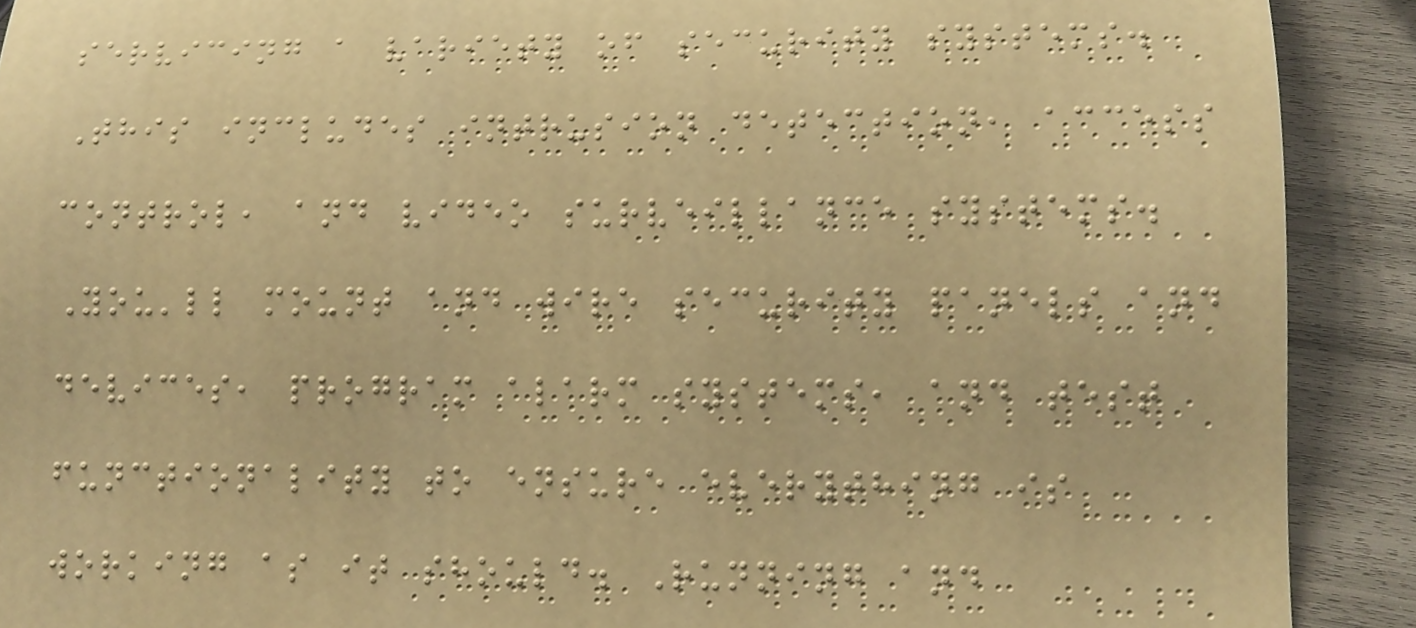servicing a variety of security systems.
This includes intrusion detection, access
control, and video surveillance systems.
You'll mount and wire security panels and
devices, program alarm systems, and test
functionality to ensure everything is
working as it should. Running and
